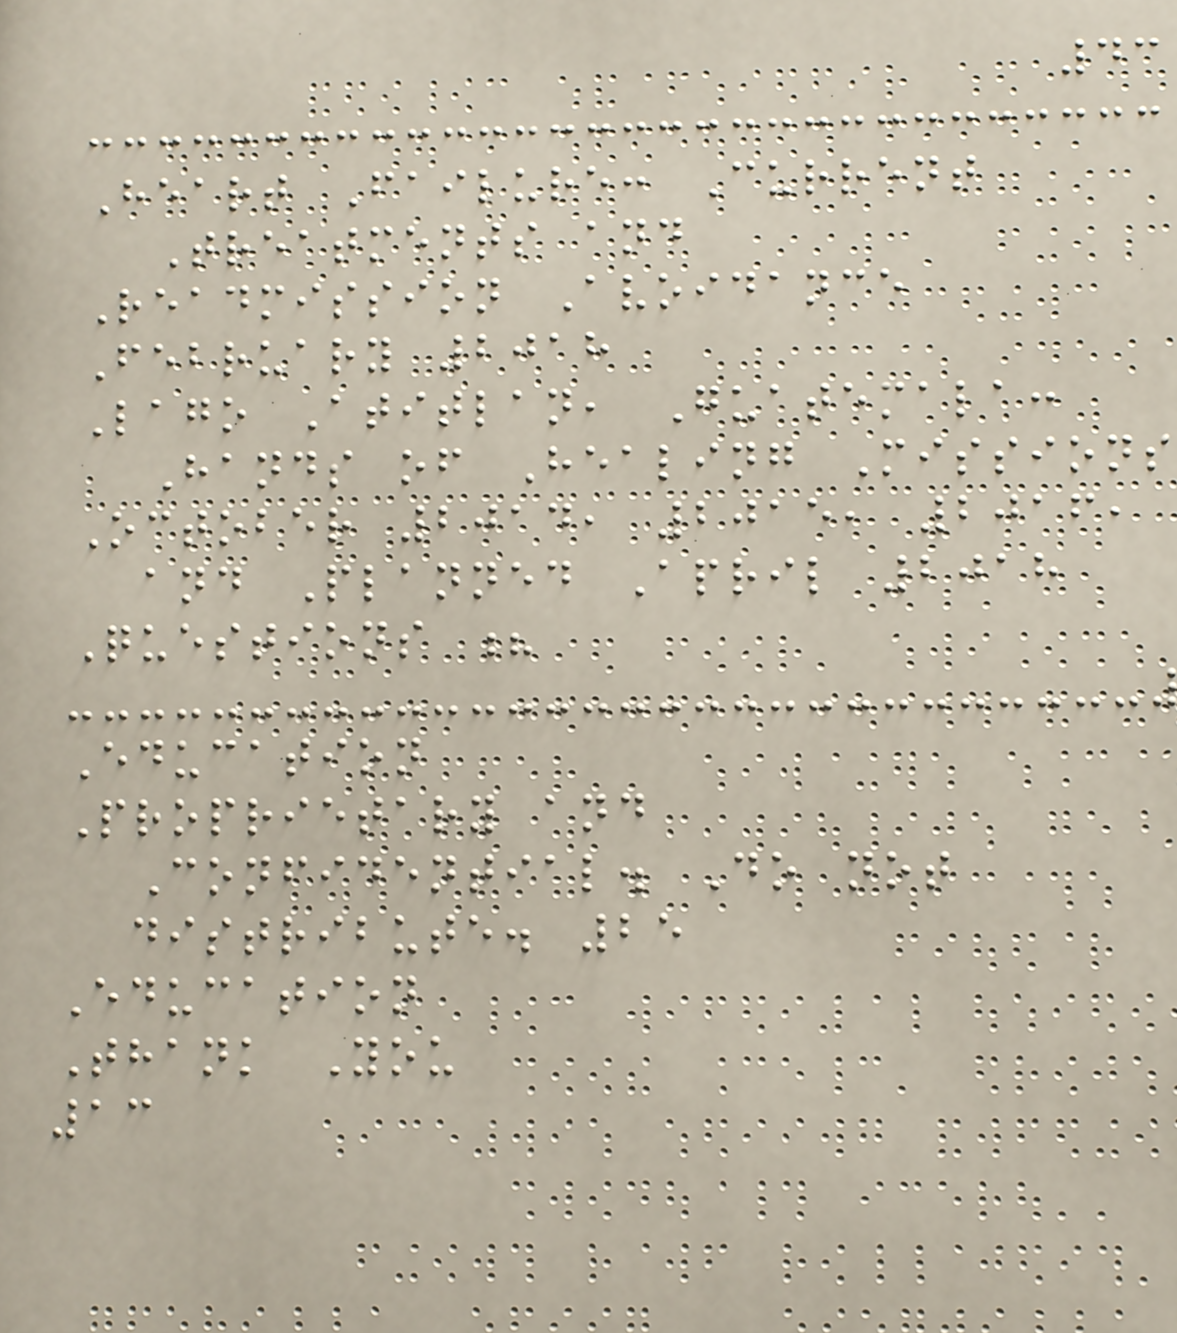43
Heart Failure: Current
Treatments and
Readmission Avoidance
February 2018
Lago Atitlan, Guatemala:
Hands of Healing Missions
October 2014, 2015, 2016,
and Planned April 2018
Questions ?
Education
Proprietary and
Confidential. Do not
distribute. 25
Education
Thank You
13
